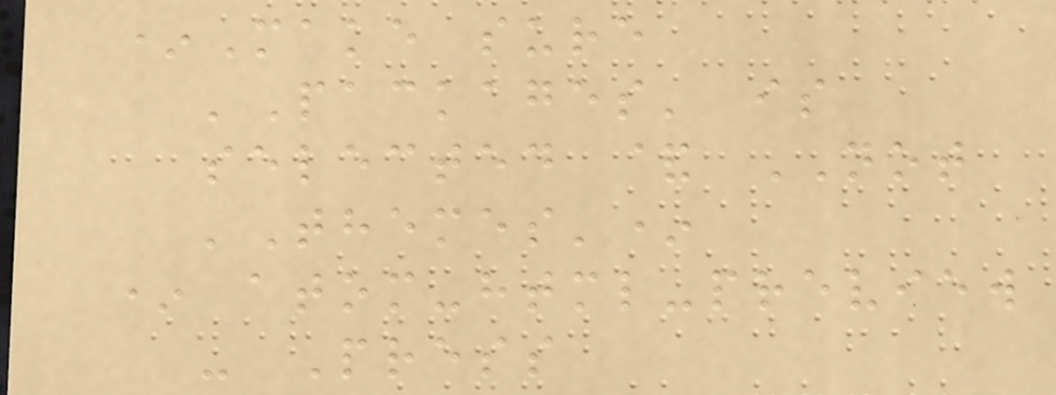*Make sure
'Packages' is
selected & NOT
'Themes'*
* atom-html-preview
- Press
